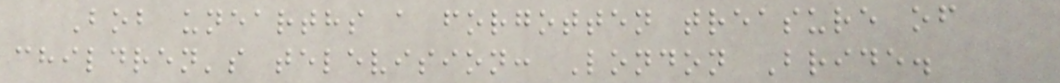Bob unearths a forgotten treasure of
children's television: London Bride.
